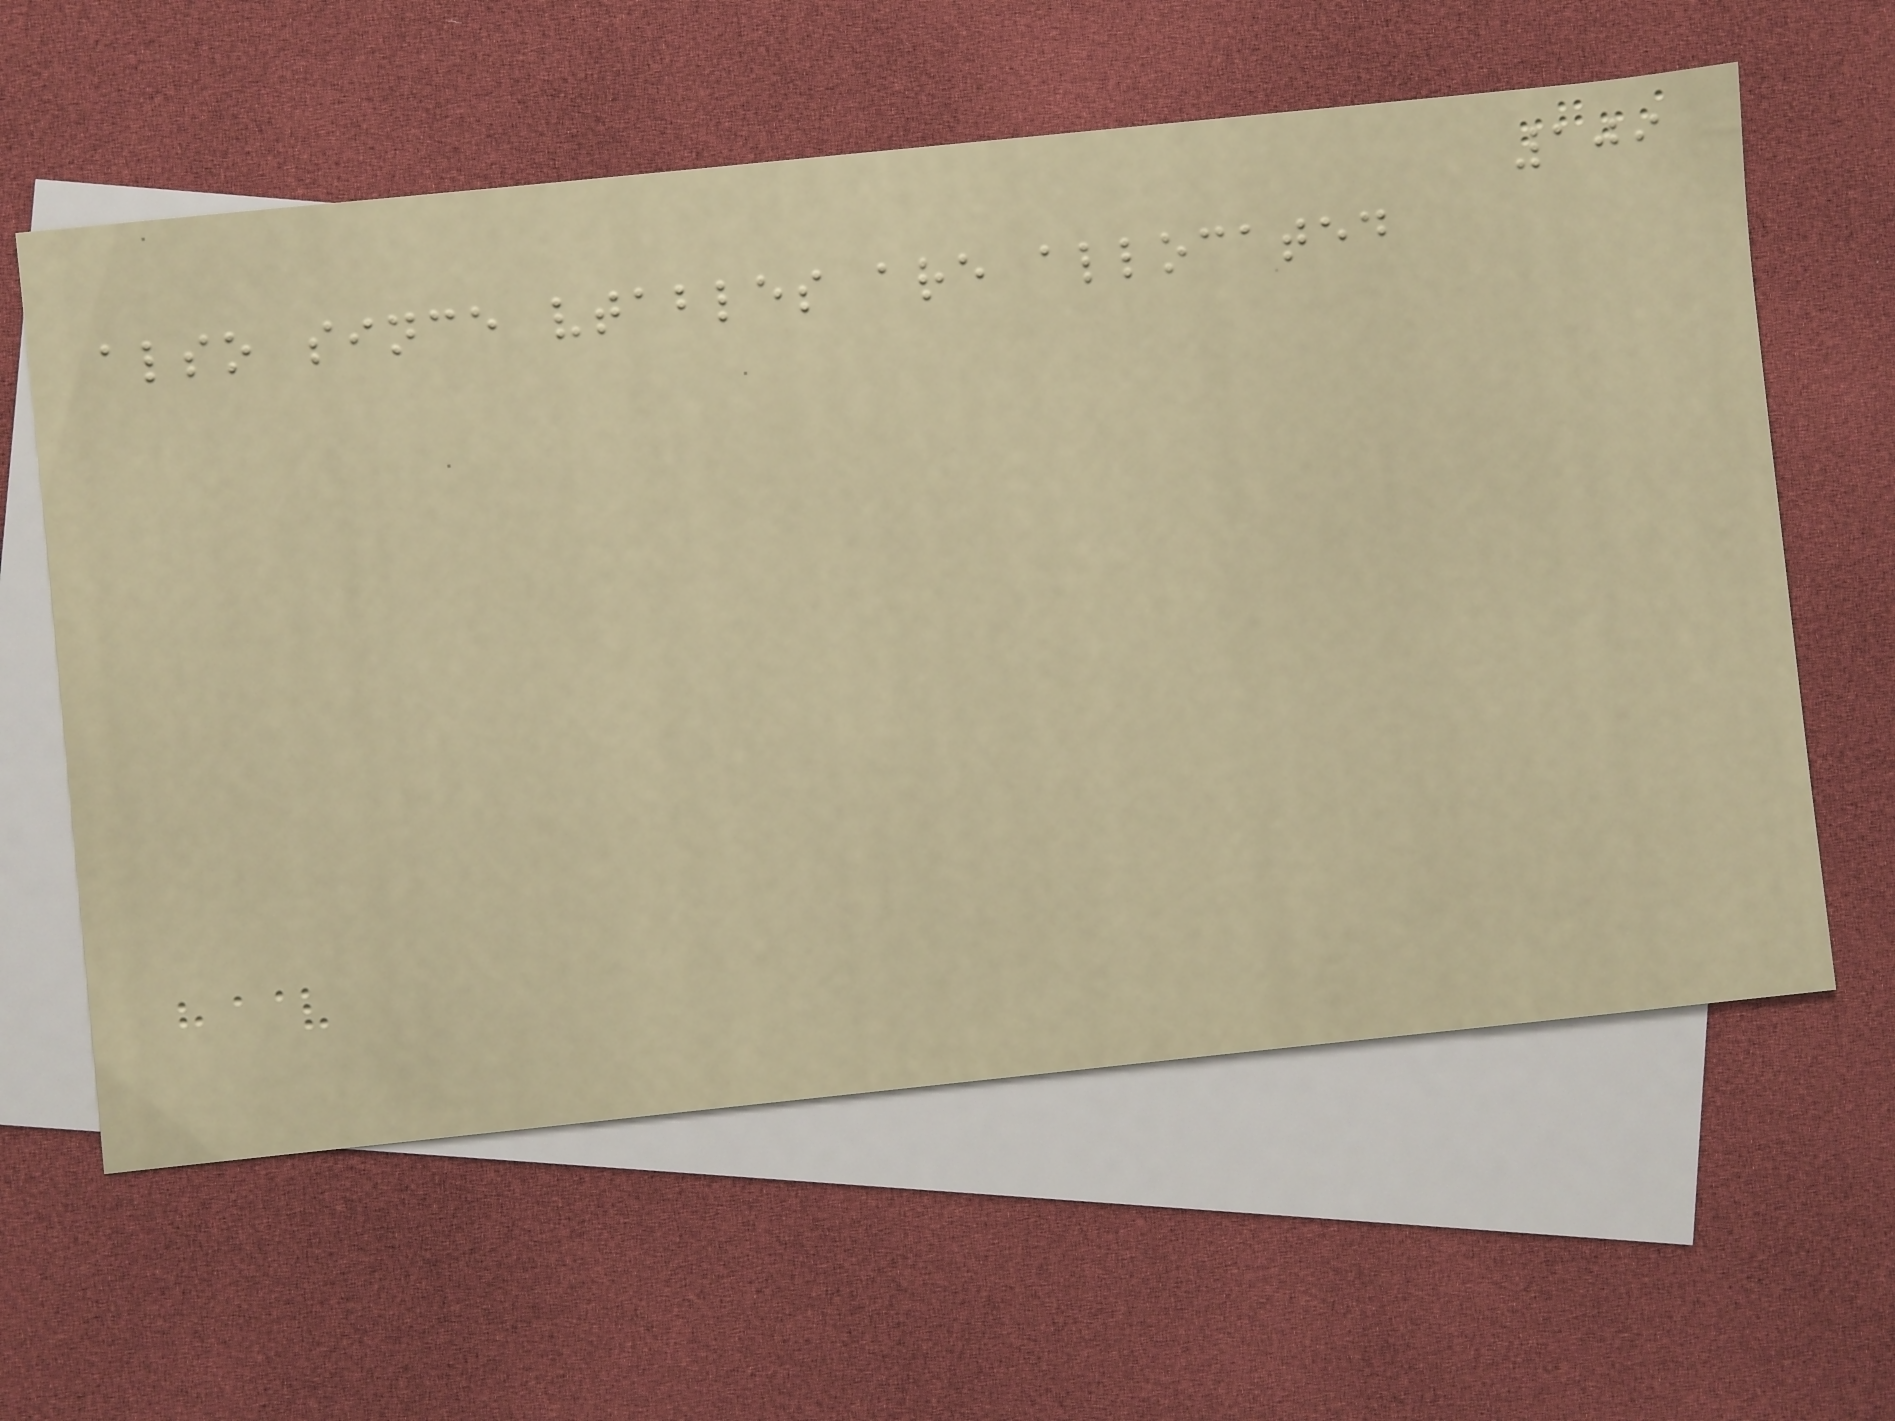109
also since vtables are allocated
